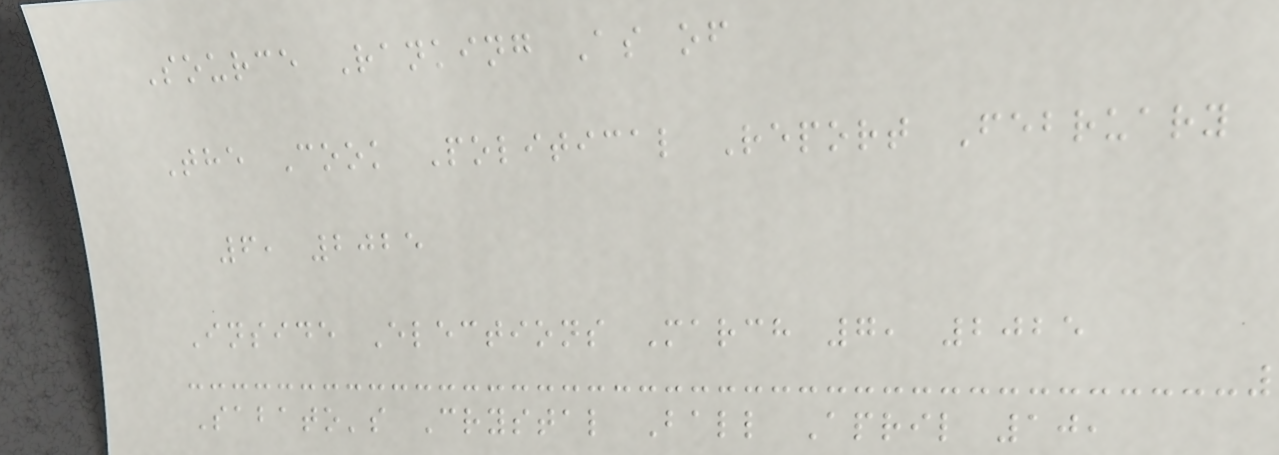Source Ranking As of
The Cook Political Report February
6, 2025
Inside Elections March 7, 2025
Sabato's Crystal Ball April 10,
